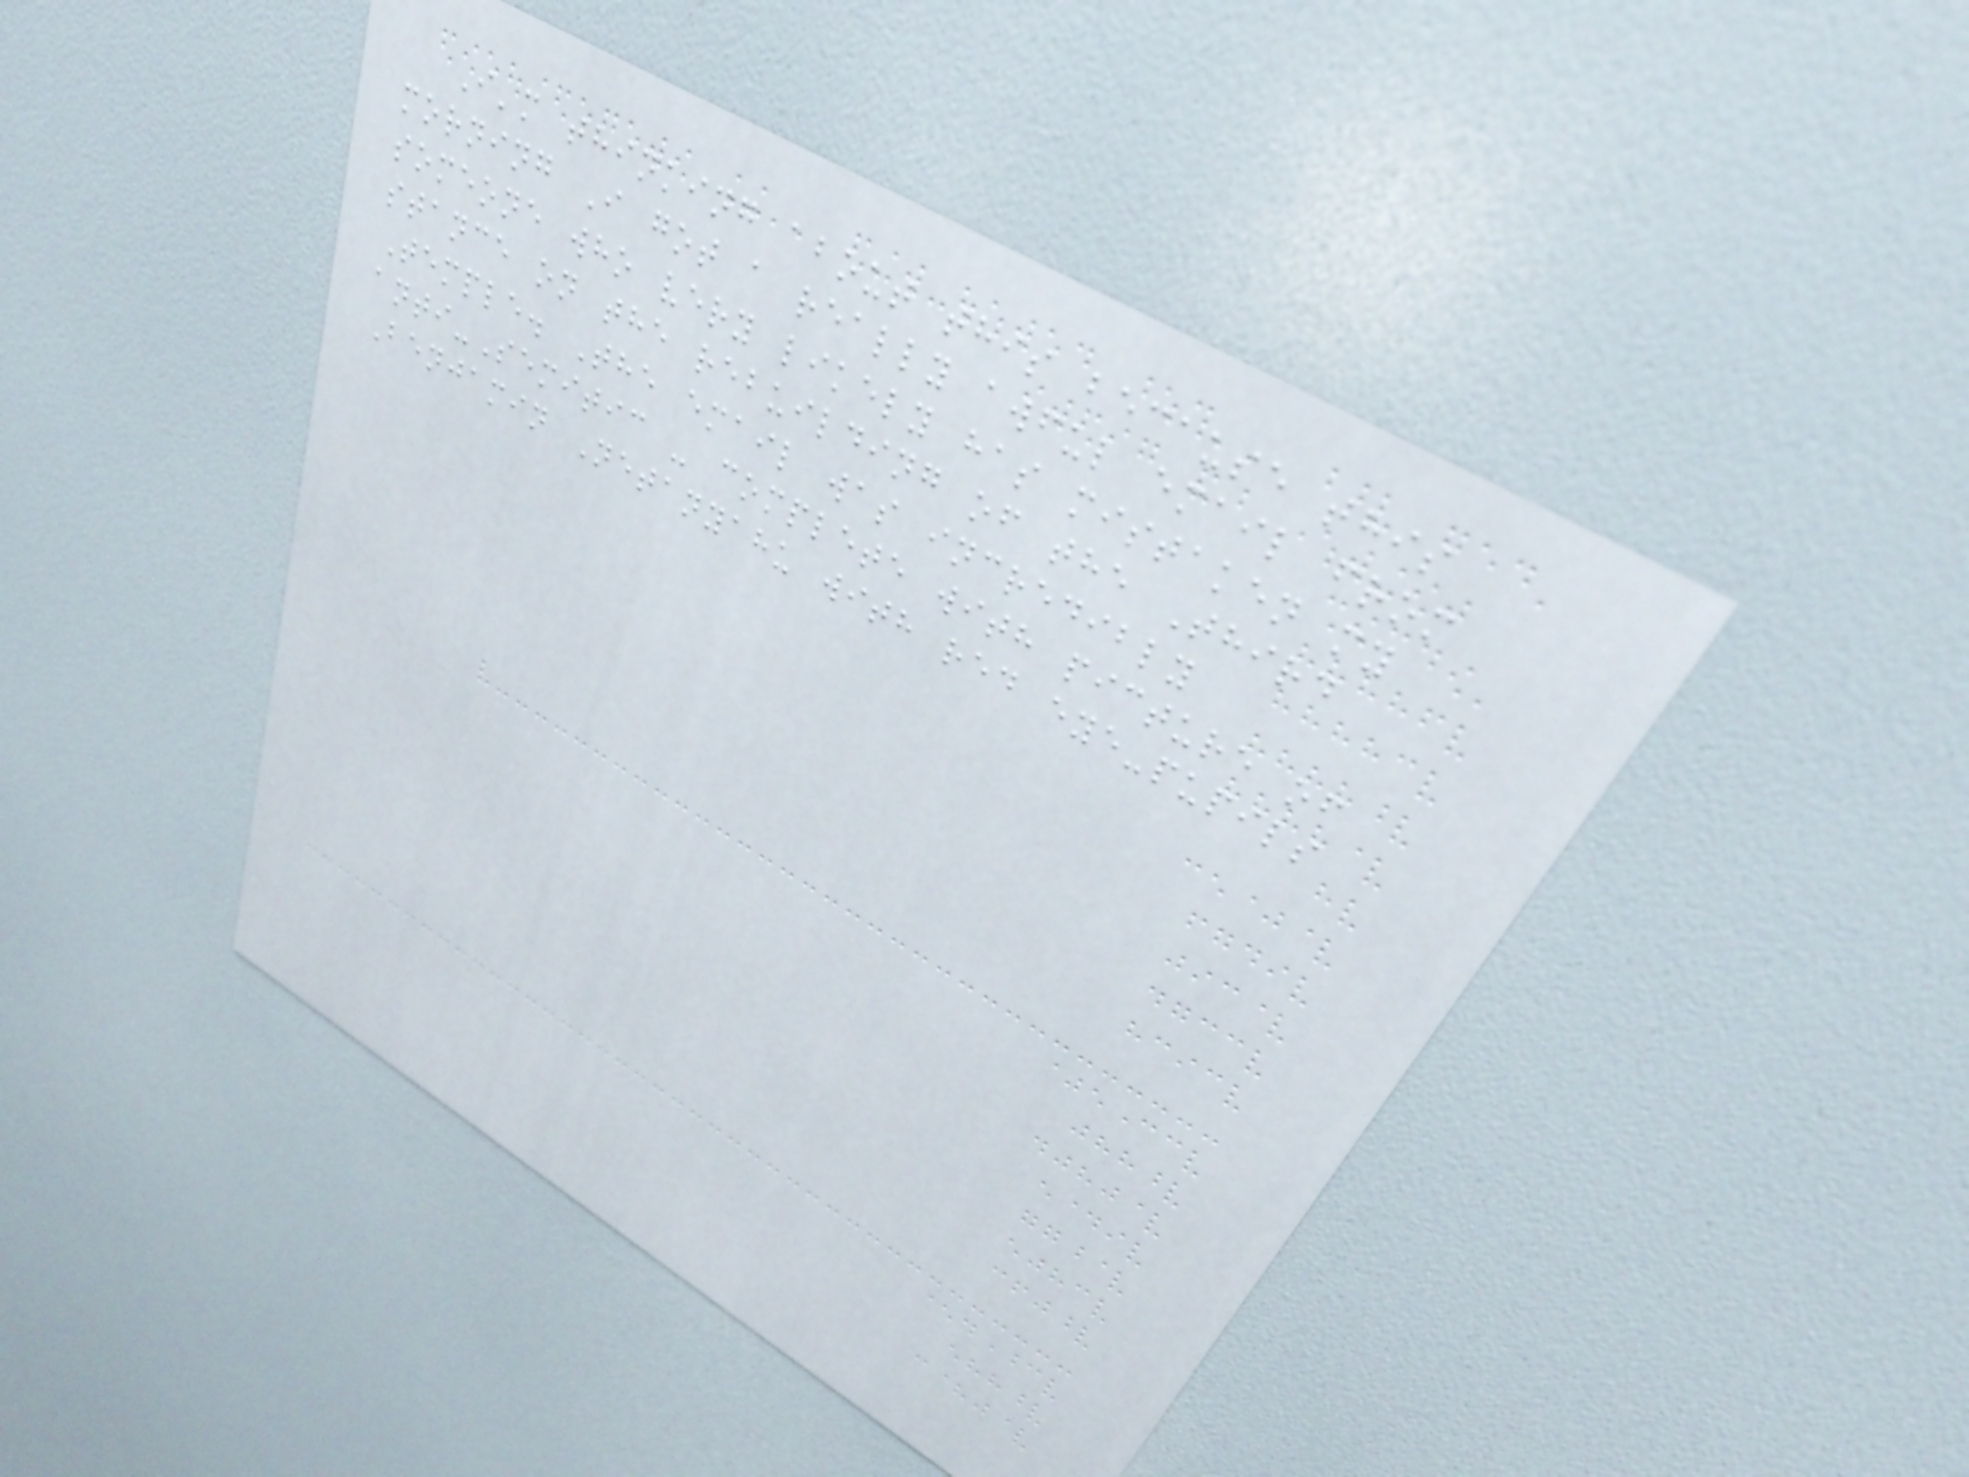I'm thinking about this because this
morning I got a really awful email from
someone who very likely has mistaken my
stance on the rebuilding of the Third
Temple. The email was incredibly
anti-Semitic - complete with picture of
Benjamin Netanyahu with red eye-pupils
